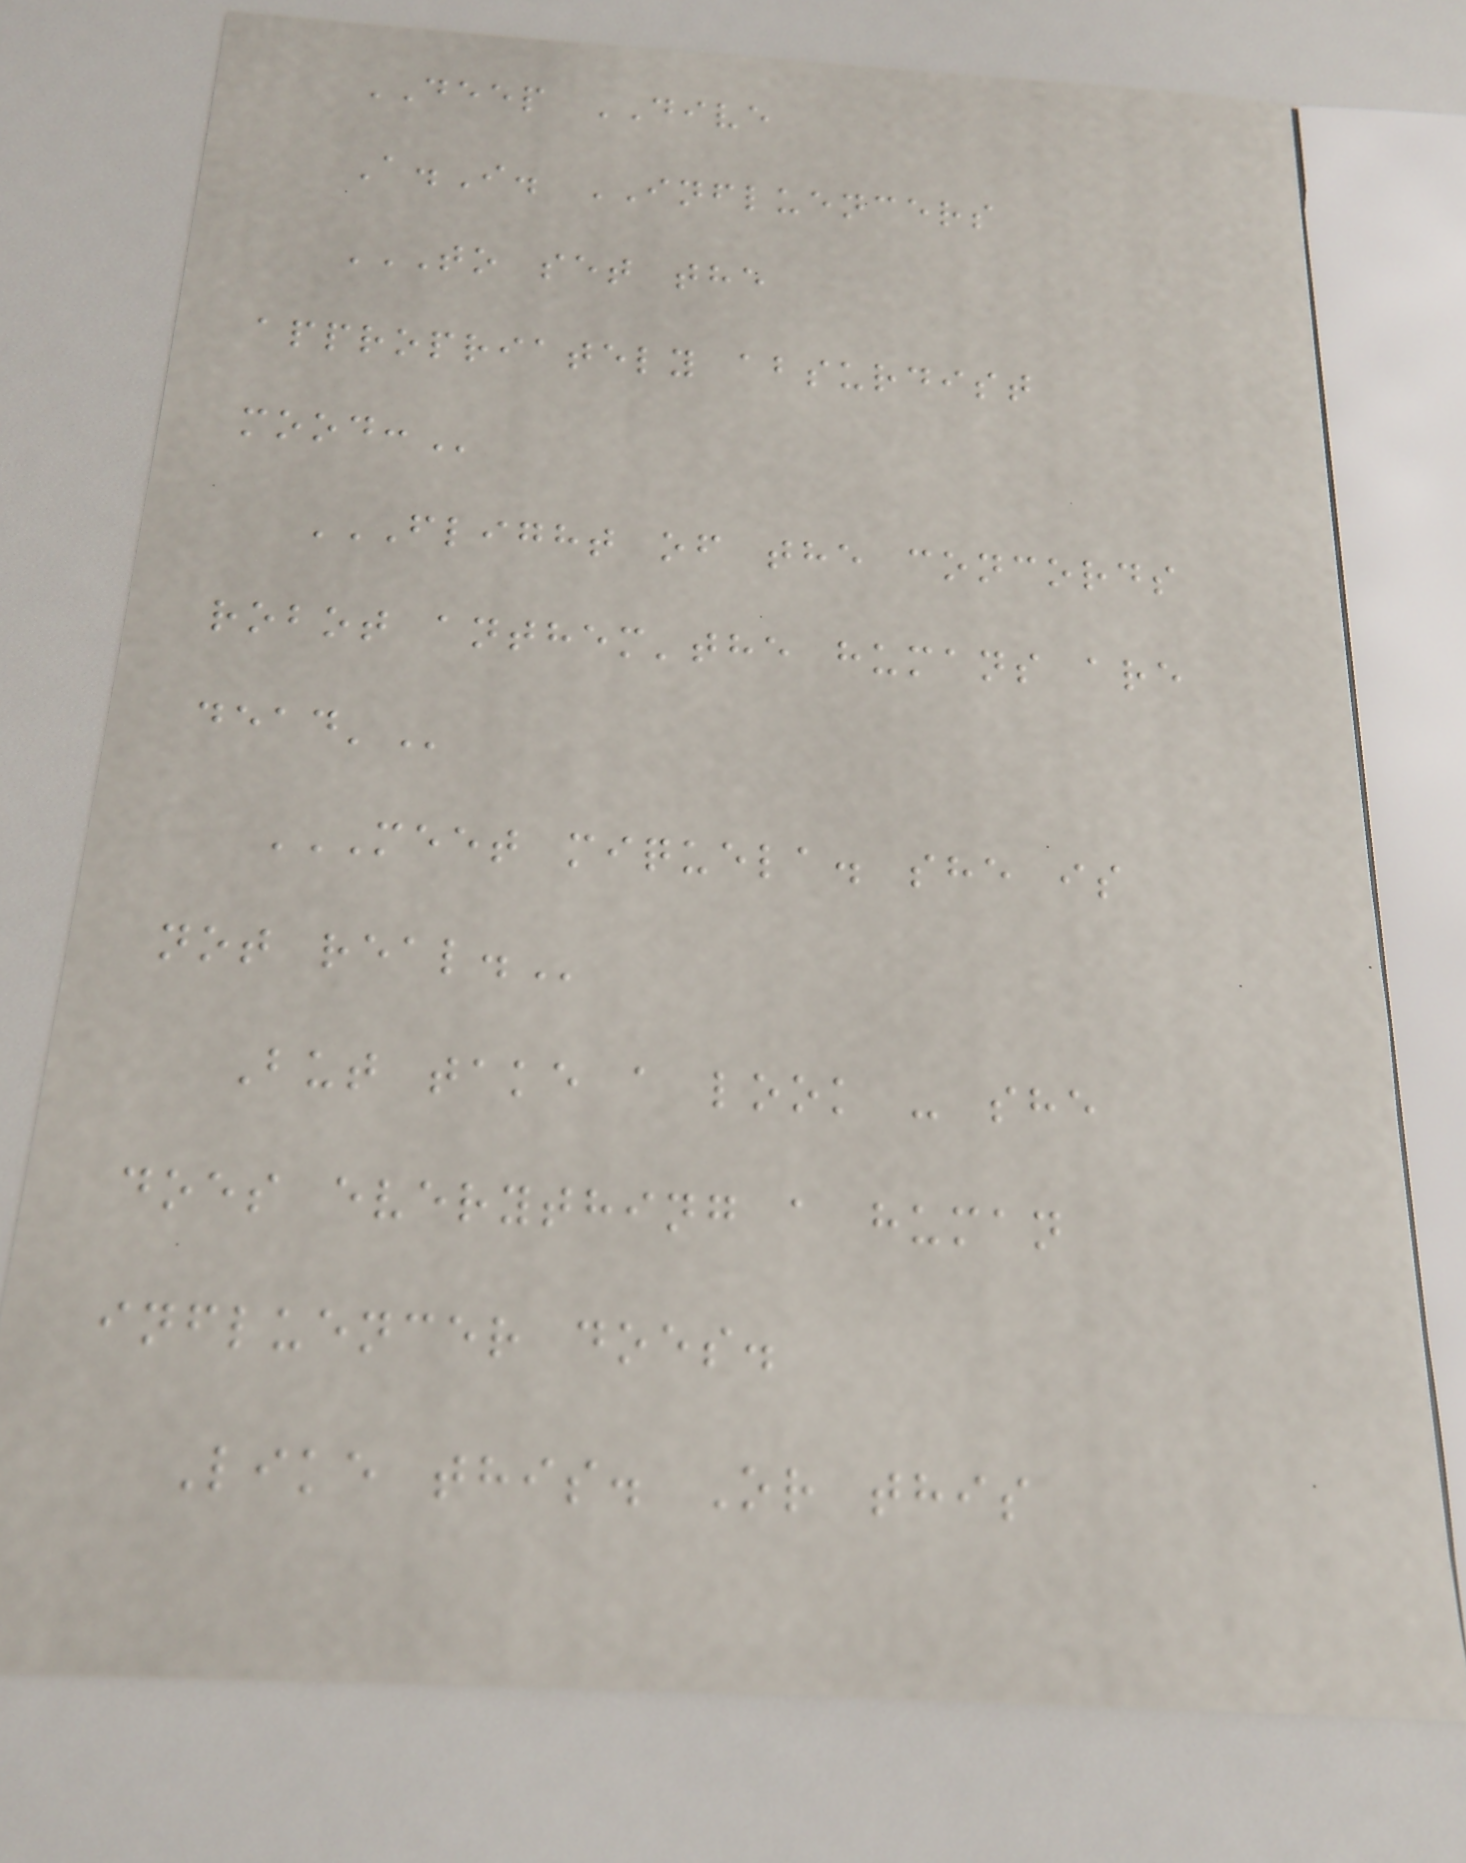DEEP DIVE
A.I. INFLUENCERS
TO SET THE
APPROPRIATELY ABSURDIST
MOOD:
FLIGHT OF THE CONCORDS
ROBOT ANTHEM'THE HUMANS ARE
DEAD'
MEET MIQUELA. SHE IS
NOT REAL.
But take a look - she
does everything a human
influencer does.
Like this. Or this
